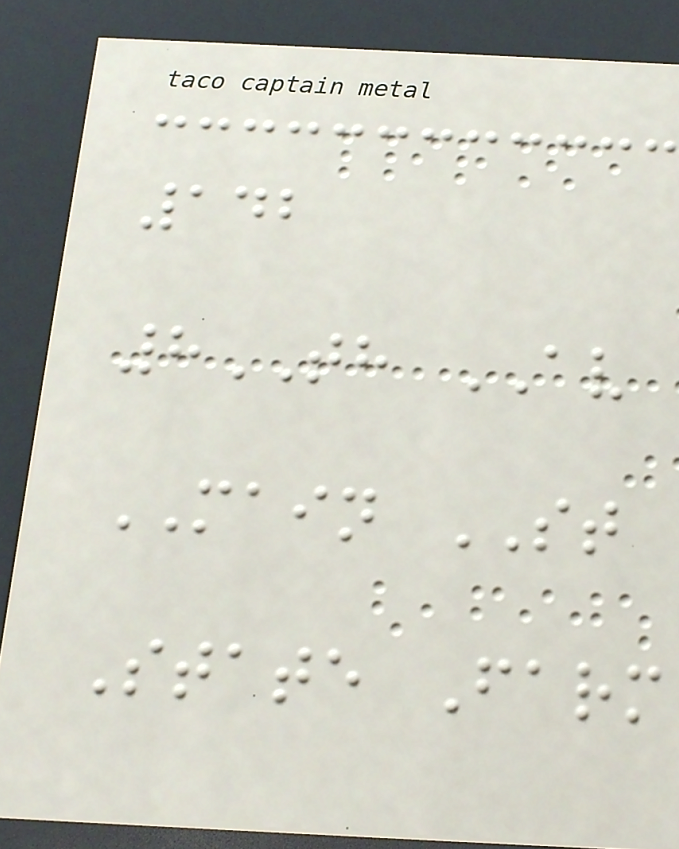142
8TH AV
MAIN ST
State Farm
